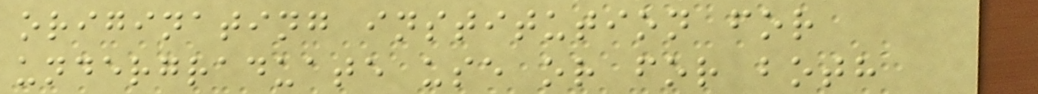originating institution for
undergraduate use or for both
